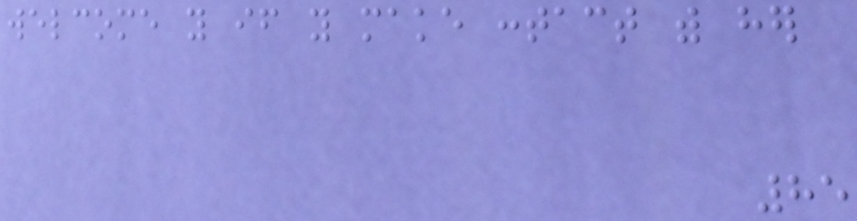welcome you if you make contact with her
85
